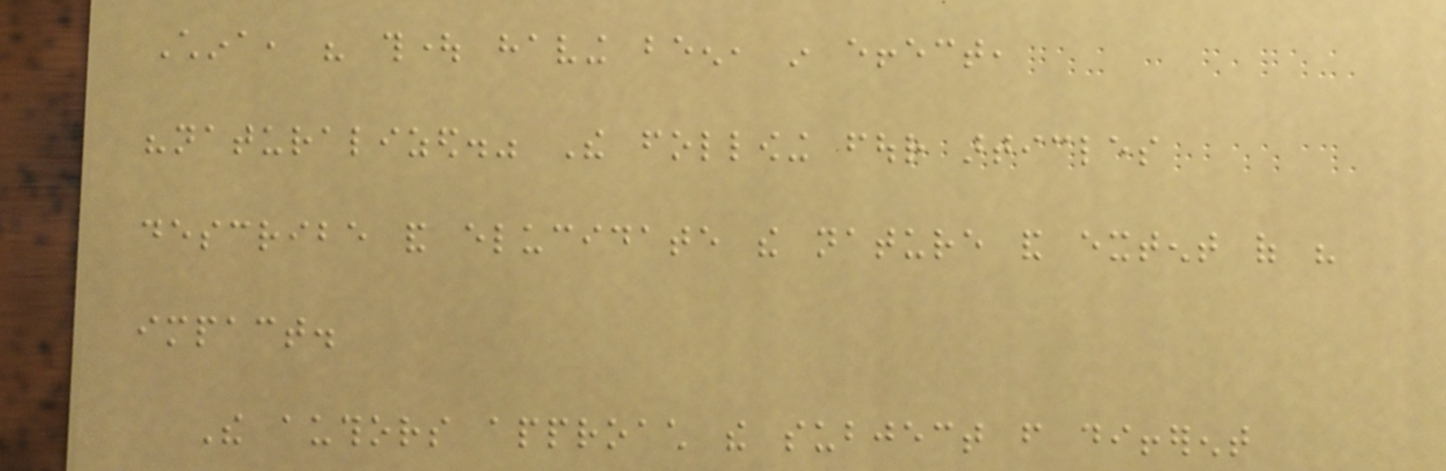China, his thought having been, in effect,
"naturalized." The following four articles
describe and elucidate the nature and extent of his
impact.
The authors approach the subject from different
